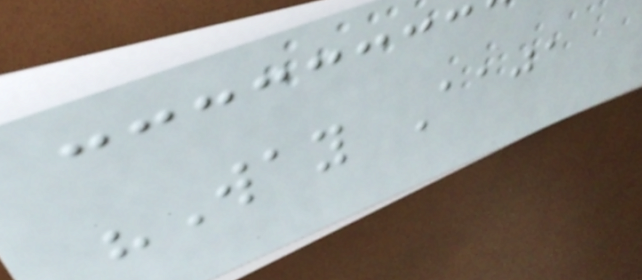"Way Aaja
